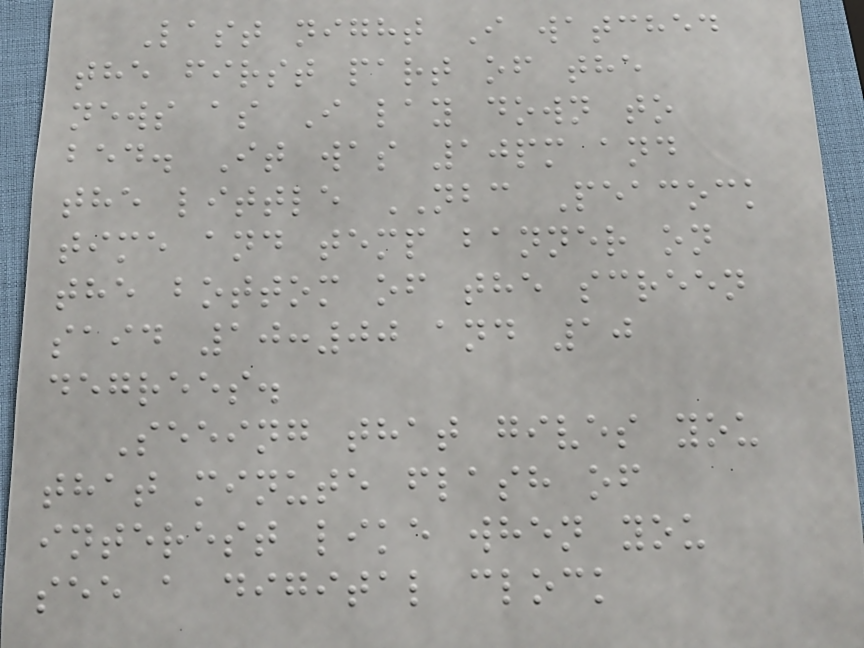Last night I watched
the first part of the
news as I lay down to
bed. It was 10pm and
the little NBC Peacock
time and temp banner on
the bottom of the screen
said 10:00 and 10
degrees.
Seeing that gives you
that minute flash of
interest like when you
see a digital clock
